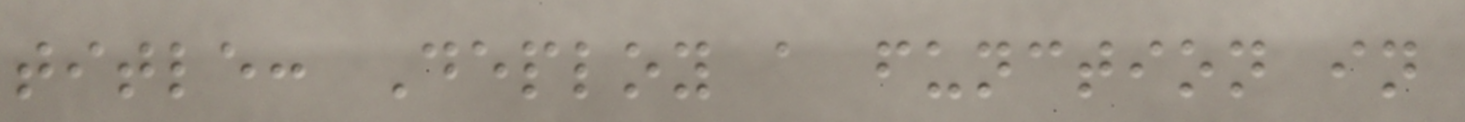title: Deploy a function in
